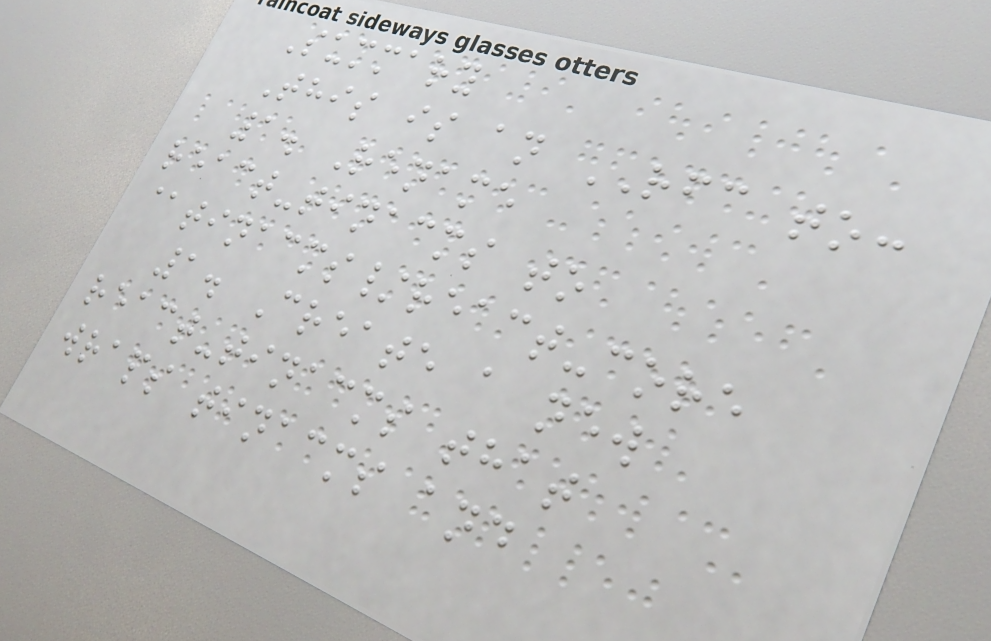Summary
This is an RFC to:
1. Rename
react-tinacms to
@tinacms/react-core
1. Create a new
react-tinacms that
wraps tinacms and
